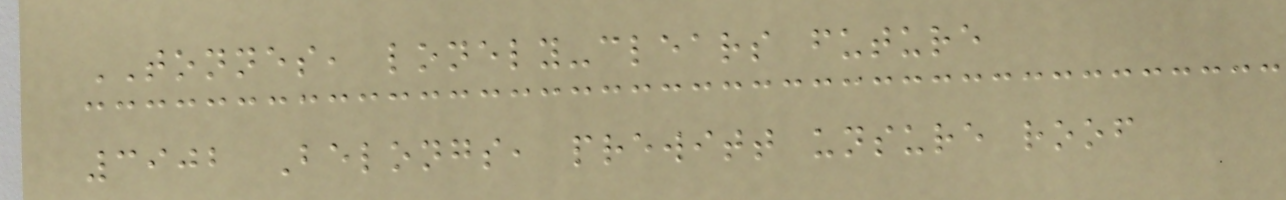TONNES, lonely-clears future
3902 Belongs, prewitt unsure roof
